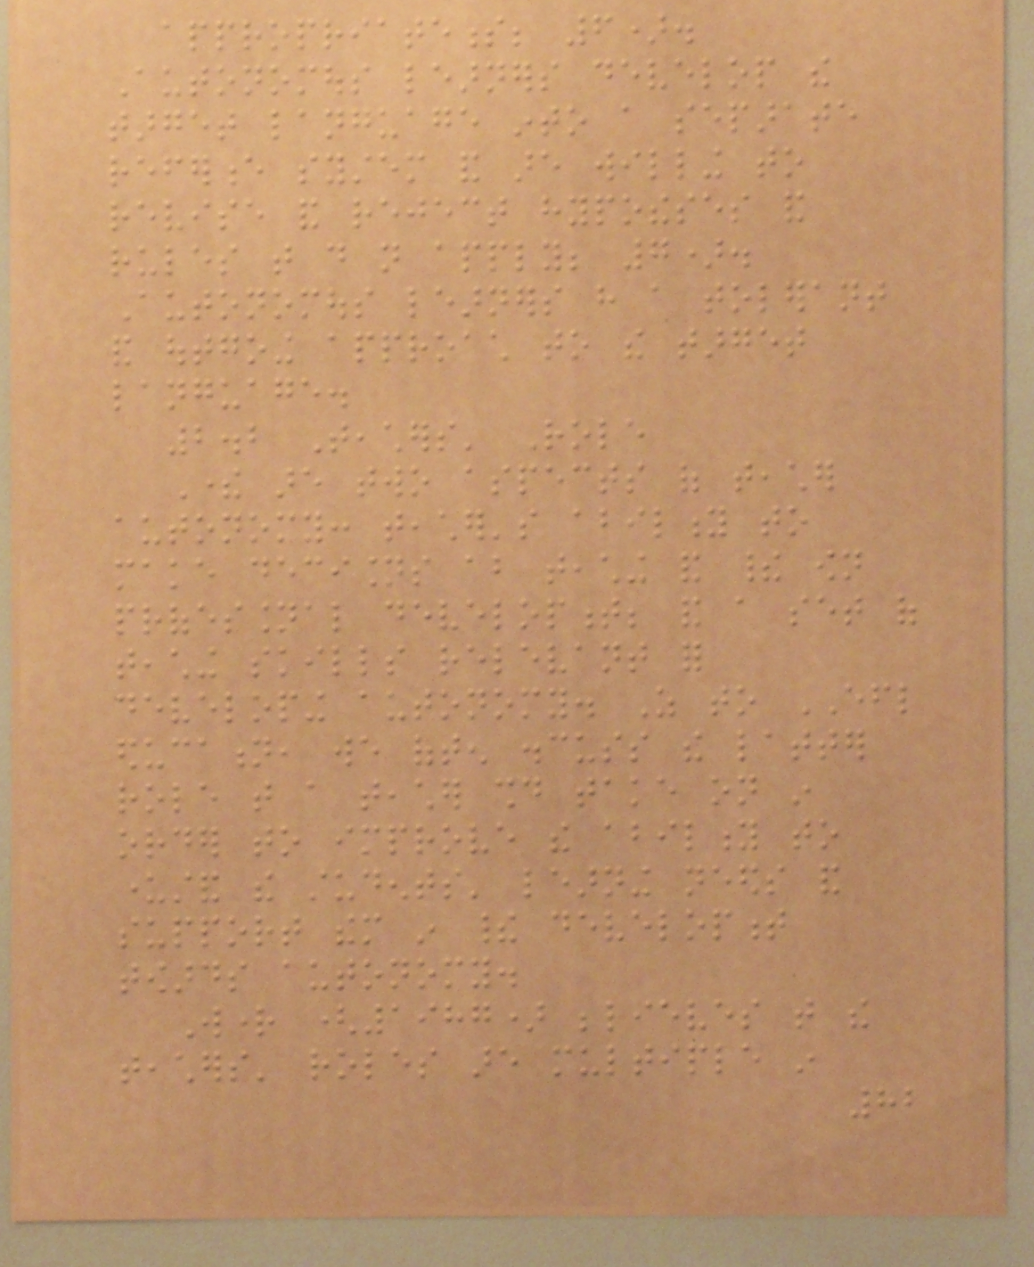appropriateness; 6).
Autonomous learners develop the
target language into a separate
reference system and are willing to
revise and reject hypotheses and
rules that do not apply; 7).
Autonomous learners have a tolerant
and outgoing approach to the target
language.
2.2 Teachers' Role
There are two aspects of teacher
autonomy: teacher's ability to
make decisions about teaching and their own
professional development; and a set of
teaching skills relevant for
developing autonomy. As to EFL
education, we often discuss the latter
role that a teacher should take on in
order to improve the ability to
understand the students' learning needs and
support them in their development
towards autonomy.
Wright (1987) believes that the
teachers' roles are multiple in
82
